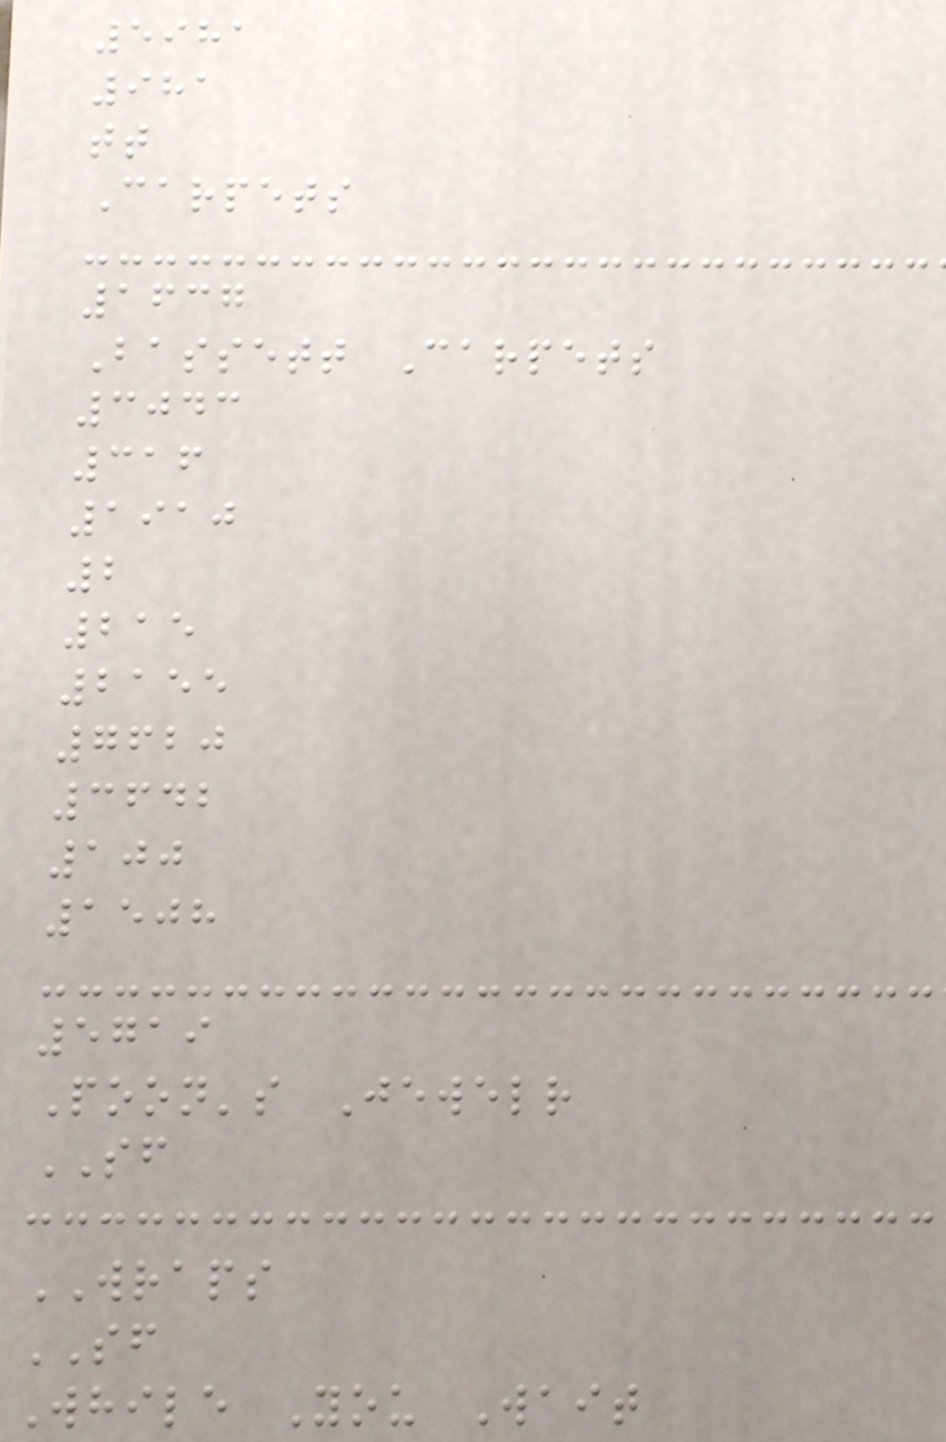5981
981
tt
Carpets
1637
Bassett Carpets
3043
316
1910
2
215
2155
7620
3642
100
1508
5719
Poon's Jewelr
SF
WRAPS
SF
While You Wait
